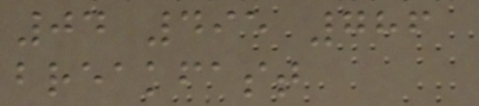04 495 786
breakfast
